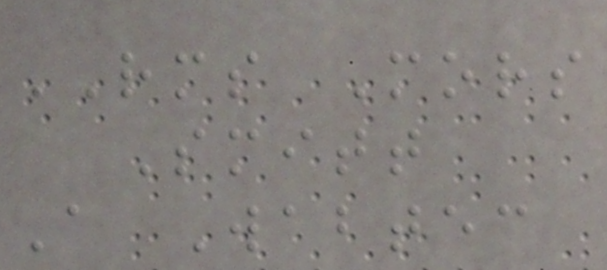RMS Mors
Smitt
A Wabtec
